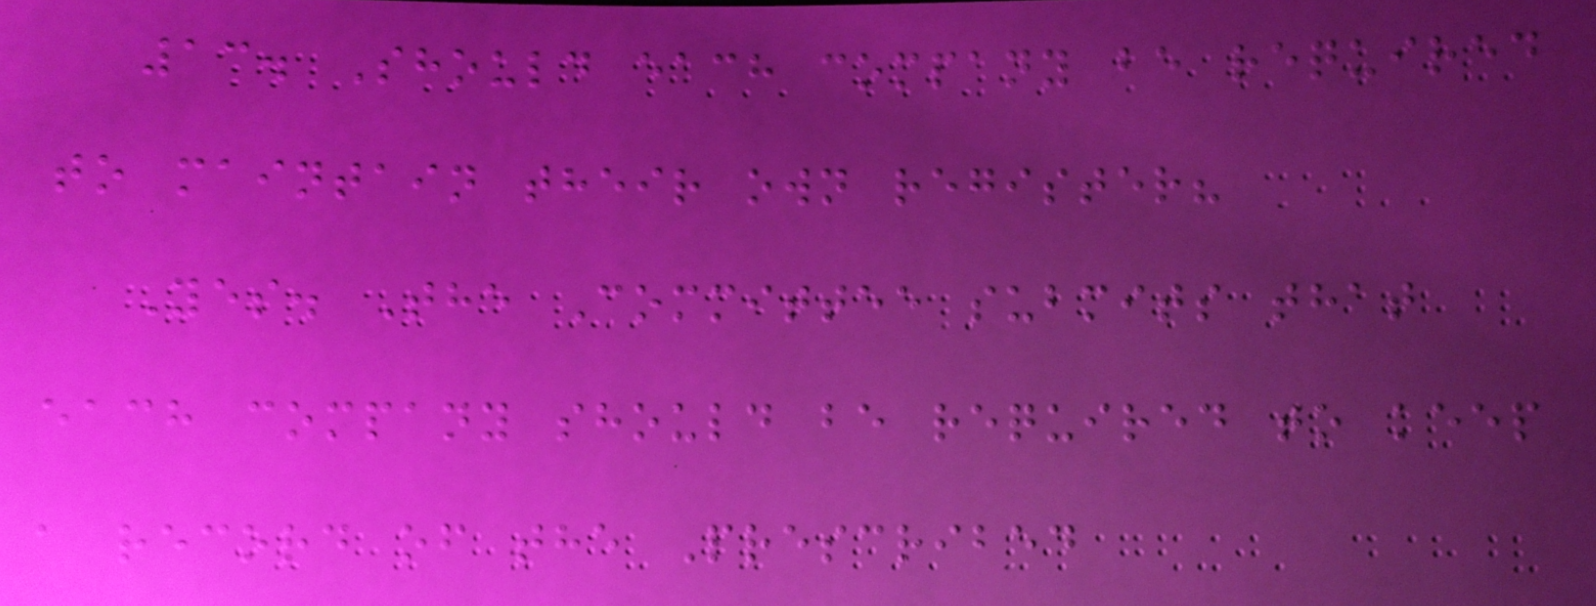13. Should each company be required
to maintain their own register?
Yes. The Committee submits that
each company should be required to keep
a record of the Prescribed
